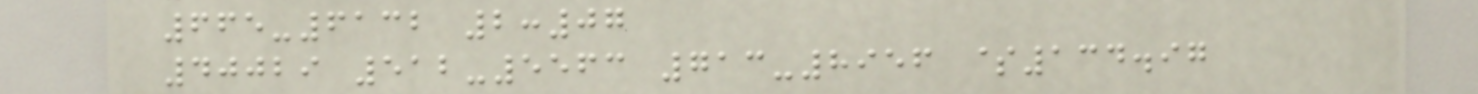665-6132 2:07
40029 512-5563 713-8956 $134.97
